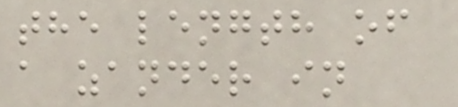the length of
a zander in
